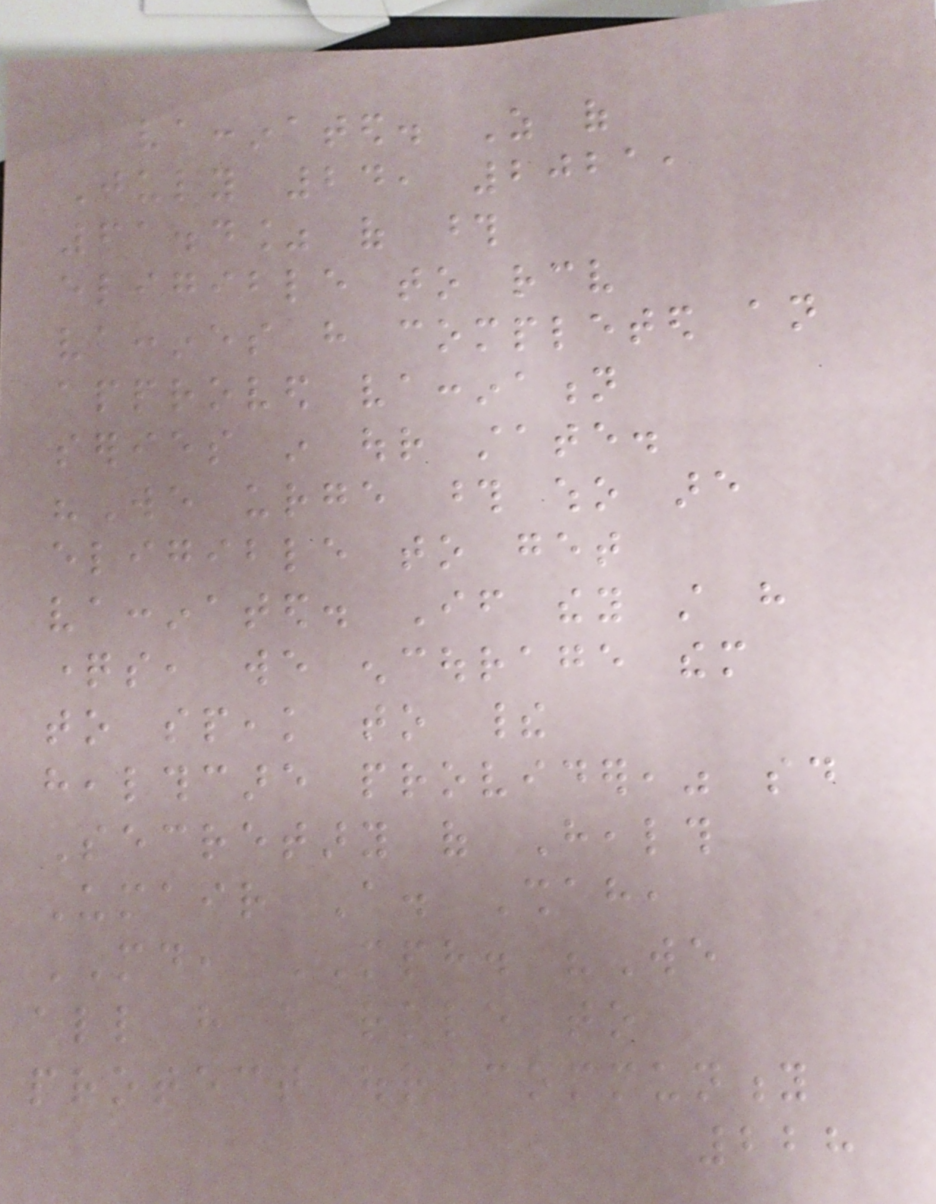vaccinated. As of
July 24, 2021,
61.4% of those
eligible to receive
vaccines have completed an
approved vaccination
series in our state.
"We urge those who are
eligible to get
vaccinated. If they still have
questions, we encourage them
to speak to their
healthcare provider," said
Secretary of Health
Umair A. Shah,
MD, MPH. "We
all have a role to
protect our community
228
